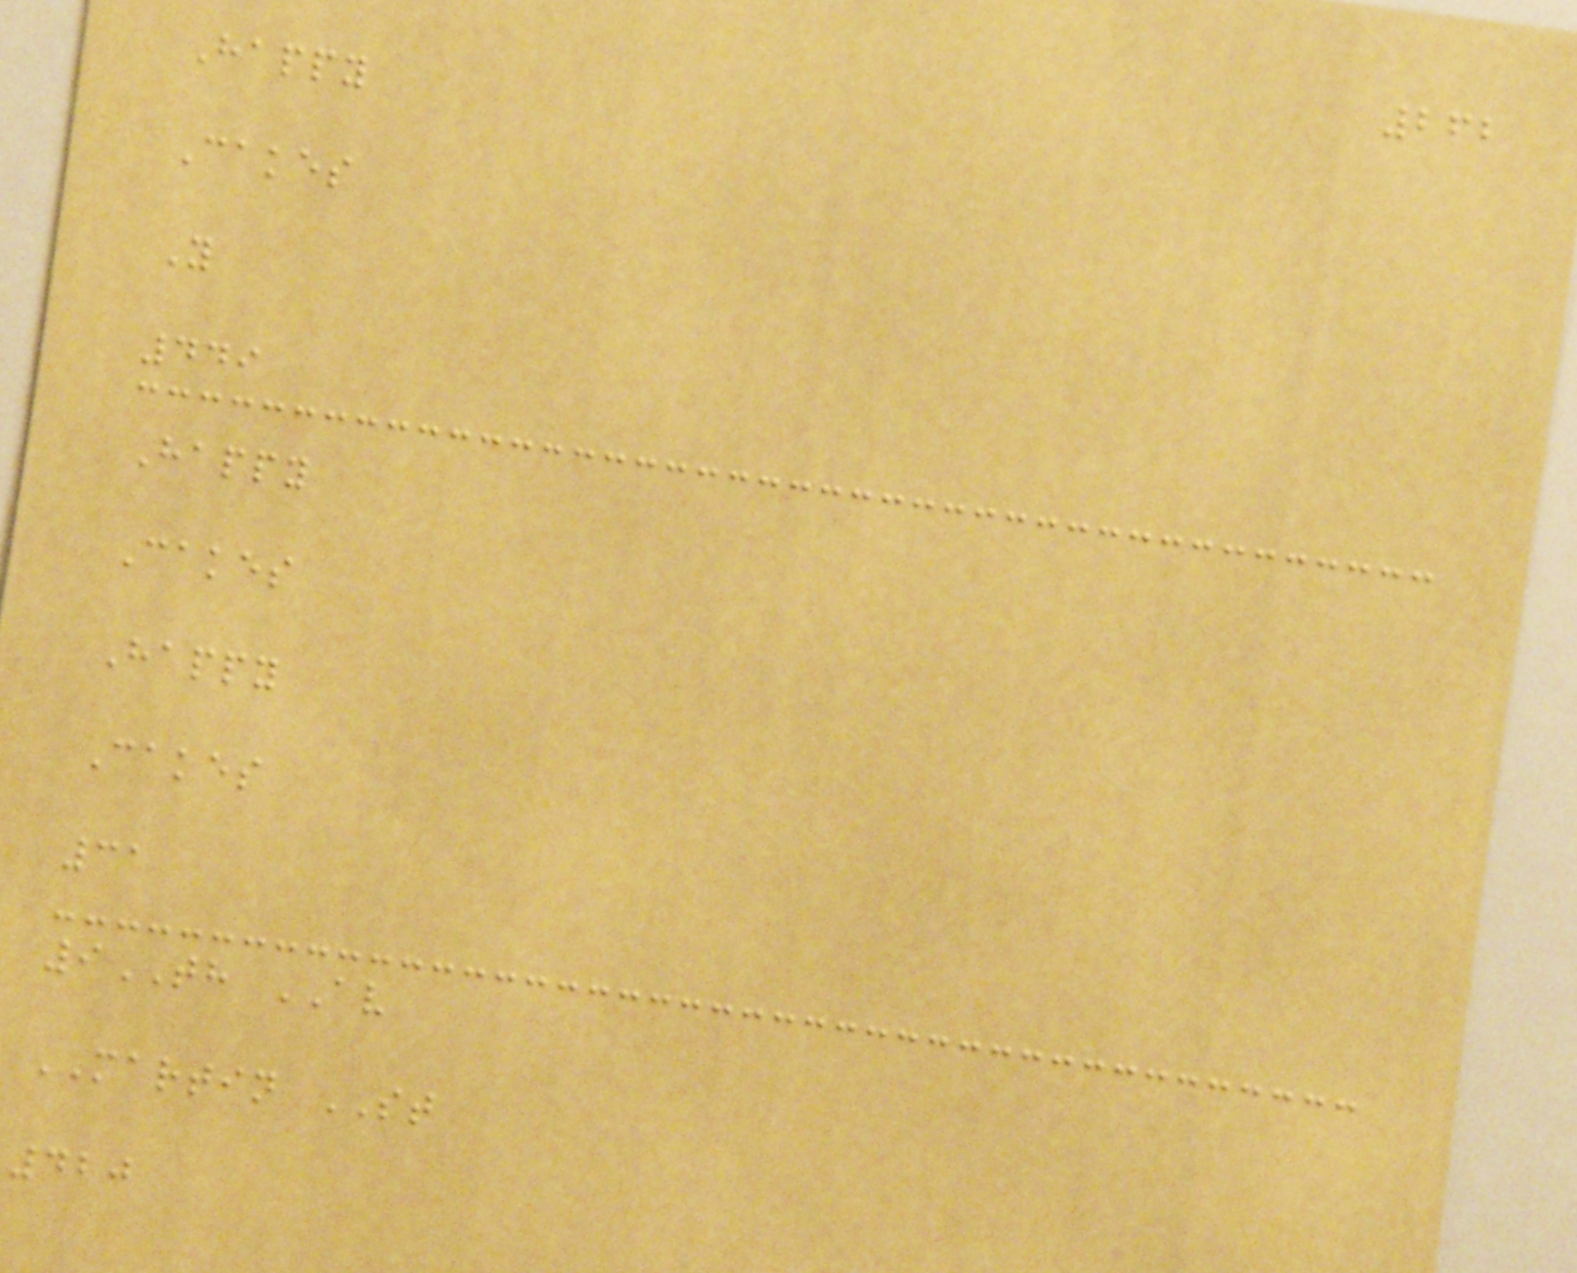262
Happy
Cakes
Y
449
Happy
Cakes
Happy
Cakes
31
9TH AV
MARTIN ST
420
